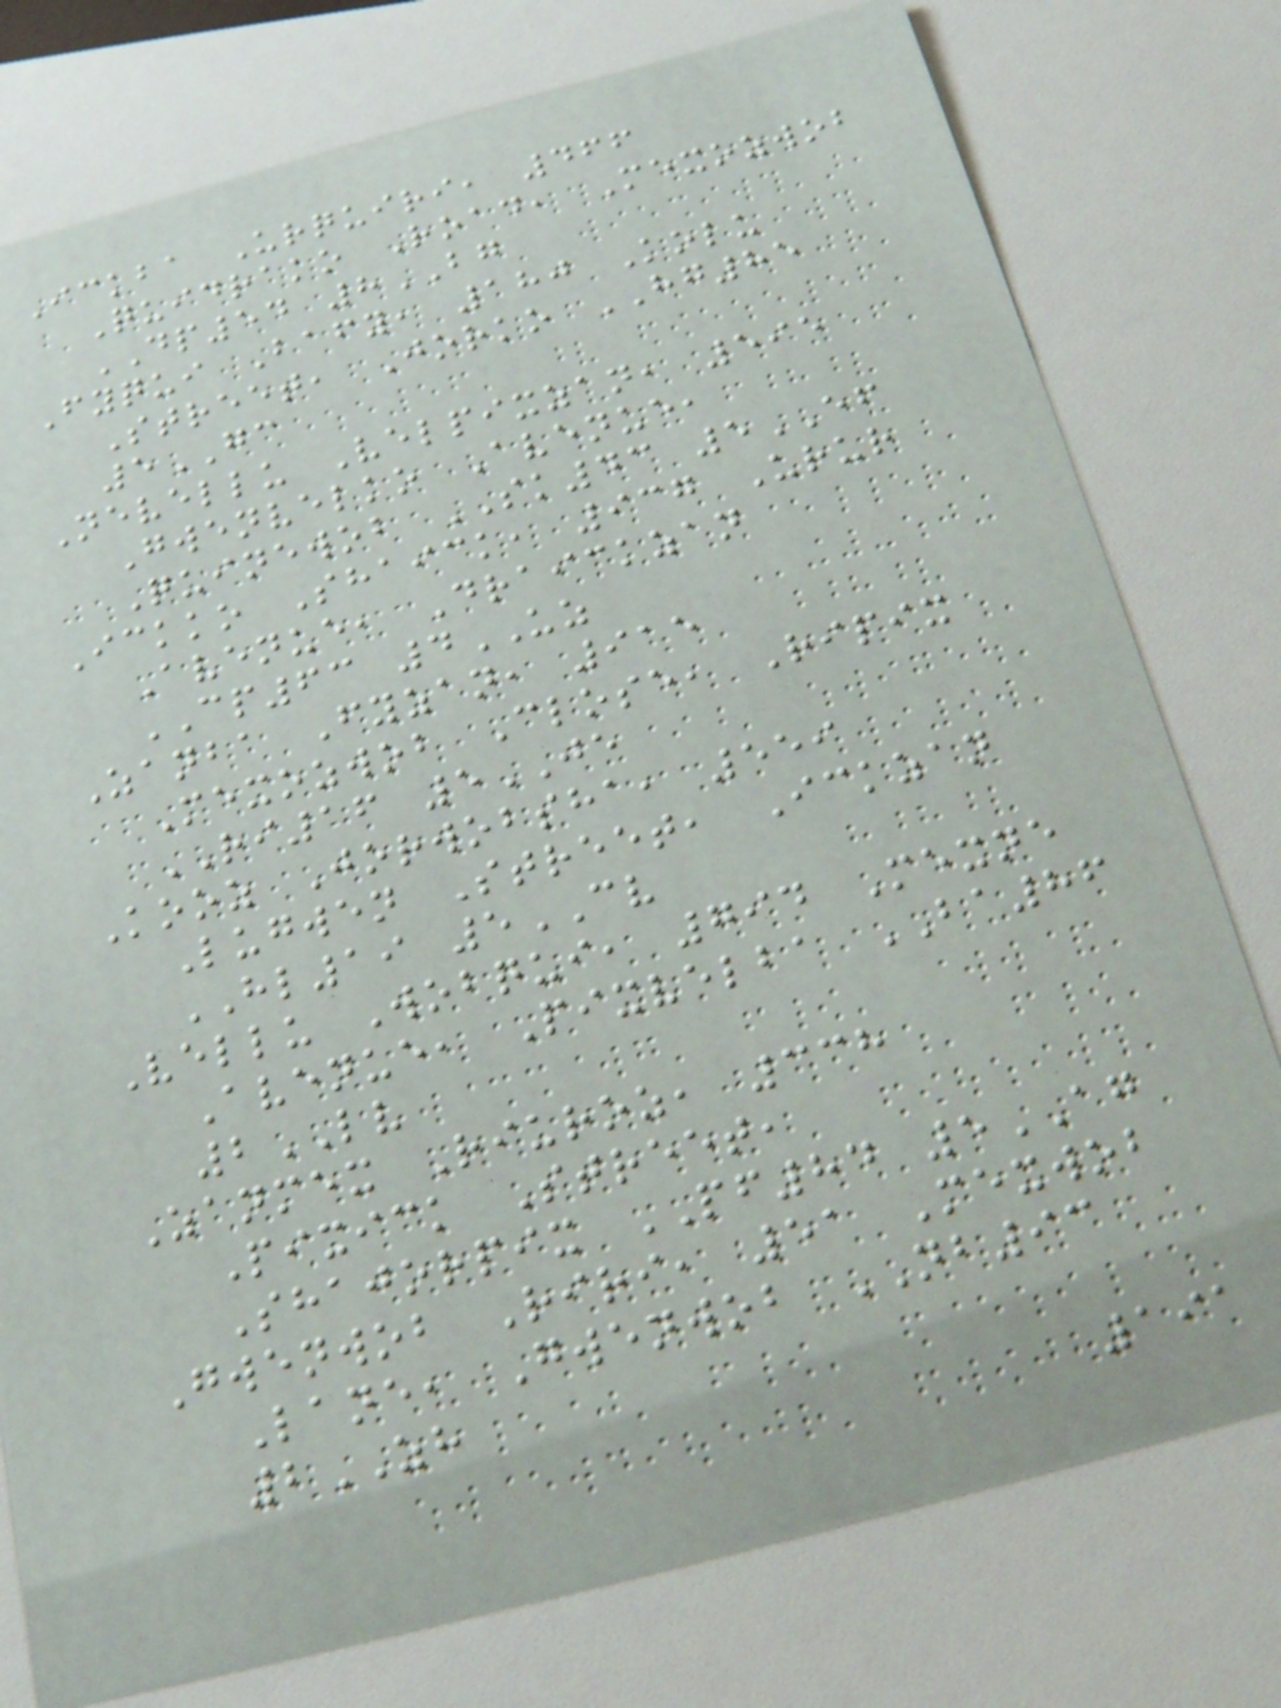Ickba Urquiri, 466
Quidrako Road, Mexozwob
DP54 8BG
Fyqui Bafy, 180 Kolu
Street, Jorko HG85
5GC
Nevellu Velpixzan, 595
Gwenvelko Avenue,
Quinewob SK43 5EF
Ickko Shaick, 937 Urur
Avenue, Draickzan
CP63 4UZ
Zanba Fyzan, 915
Mexozwob Close, Ripix
RI16 5JE
Kooz Jorwobsha, 559
Lugwen Street, Ickzan
HL19 5CV
Vellu Wobqui, 794 Mexne
Avenue, Pixvelba BA86
2LV
Zanmex Riuroz, 338
Pixick Street,
Shajorpix PF84 5AG
Gwenwob Riri, 51 Mexwob
Lane, Gwenwob NB93
2ZH
191
